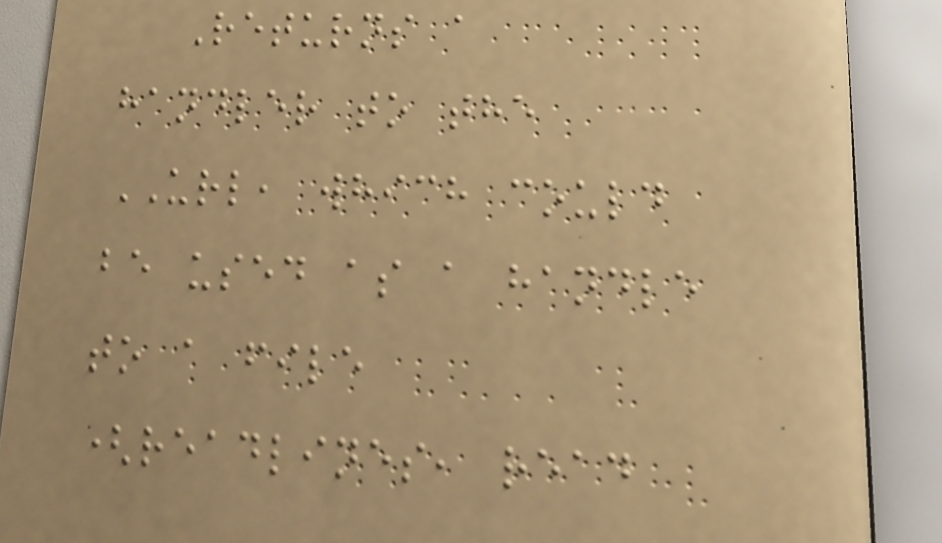Returns a
handler to the
URL, which could
be used as a handle
to a file
(readlines, read
